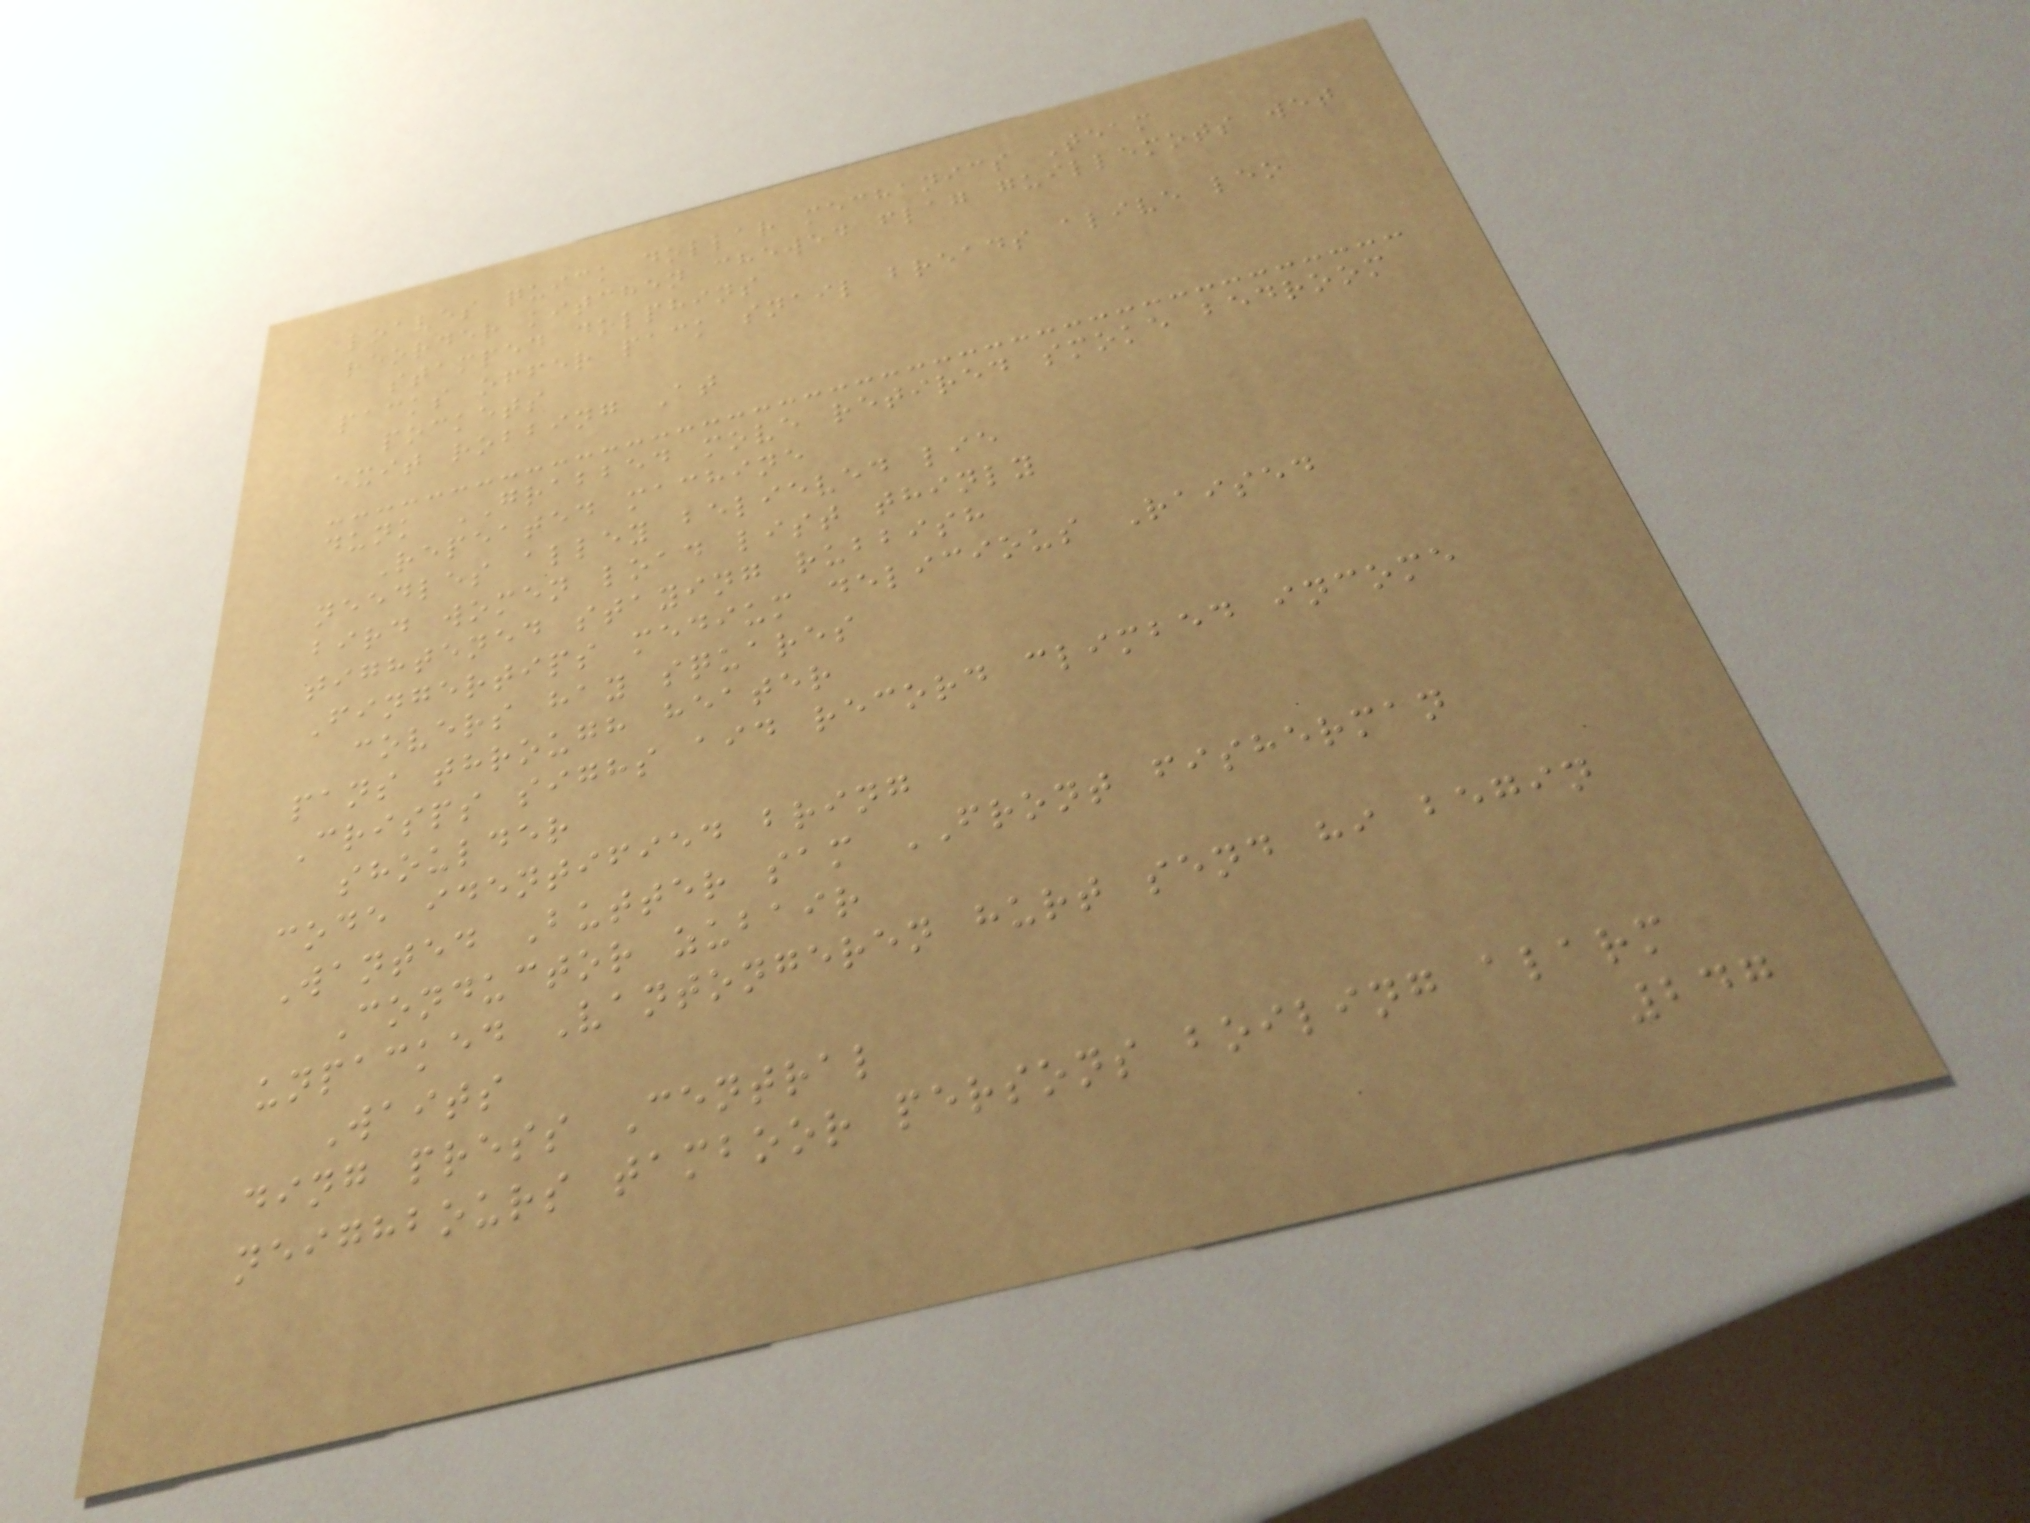loaves quick dollar mechanics Team
reorder kitchen chewed flag guillemots wet
stamped dolphins
packs offer pack snail breads alive leo
pockets
exit robbing At
dunk GRABBED move retired smoke bedroom
Repeated machine
needles alley believed lie
bird women load list thinly
tightened staying rubbish
Fingertips medium delicious Raised
covers hay squares
pans through heater
Crisps sighs aid record climbed income
shoulder
code identified bring
Wanted Butter sam FRONT fisherman
Conductor zubair
unpacked Vantongeren hurt send hi begin
Waits
ding press Central
neighbours tamboor persons boiling alarm
247
